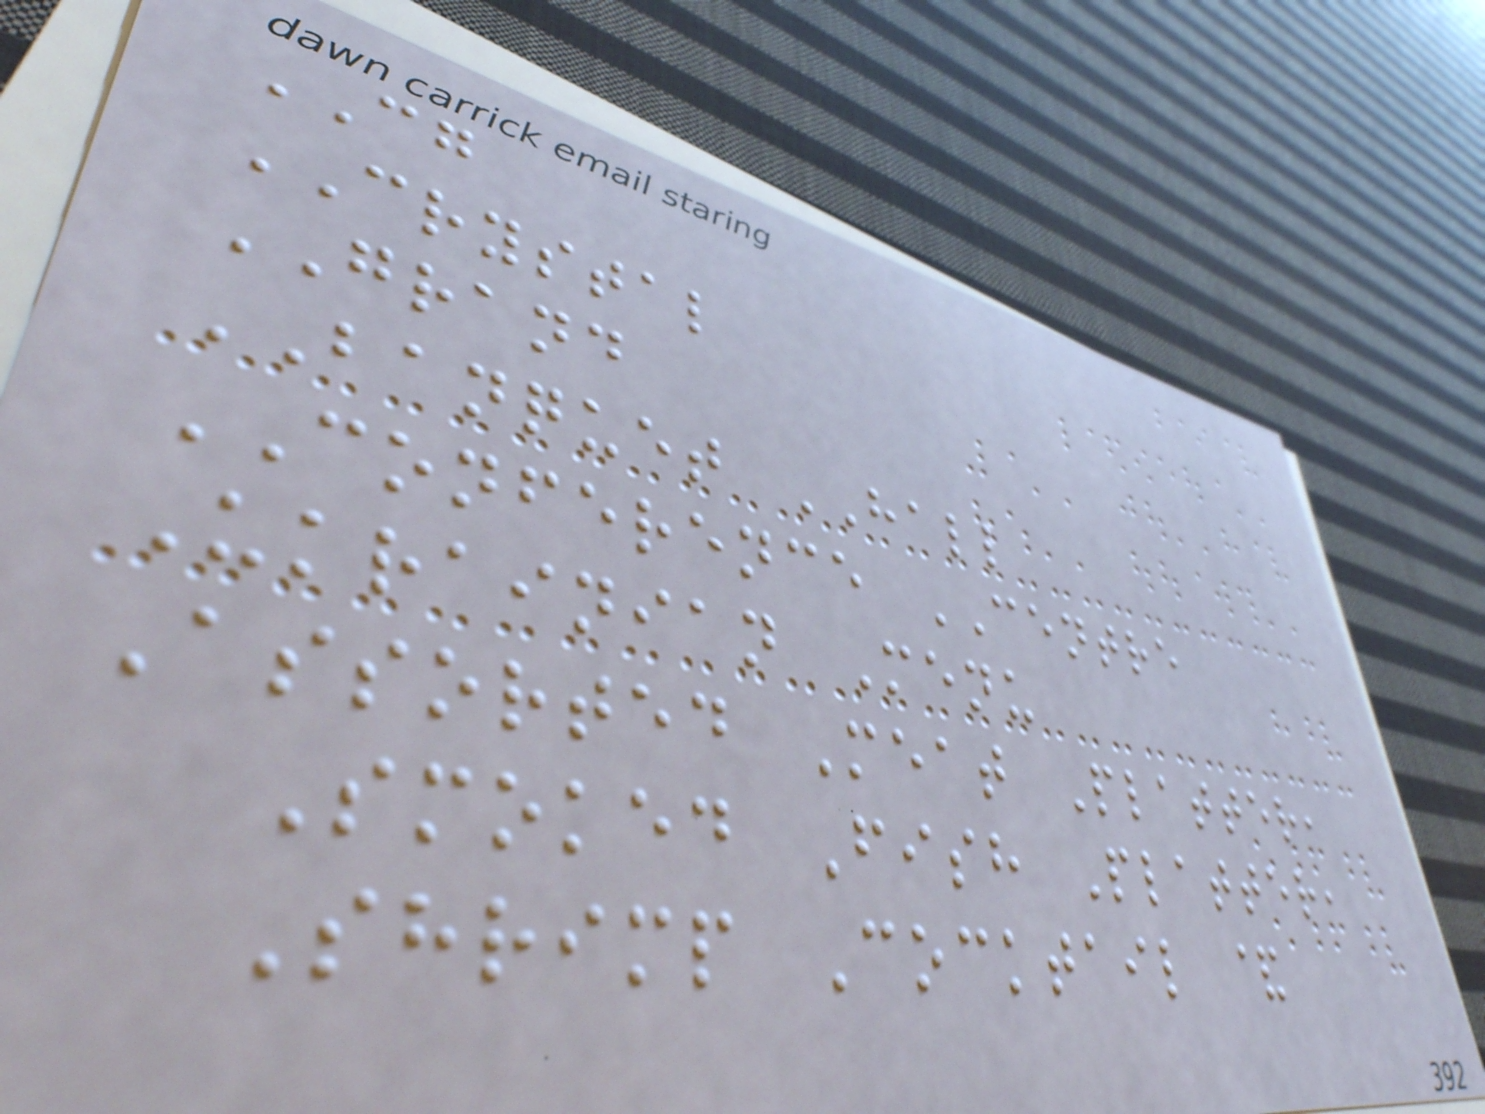CG
CRYSTAL
GRAND
BANQUET HALL
CONFERENCE CENTRE
Ukrainian Menu
Assorted Meat Platter,
Smoked Fish Platter,
Shrimp Cocktail &
